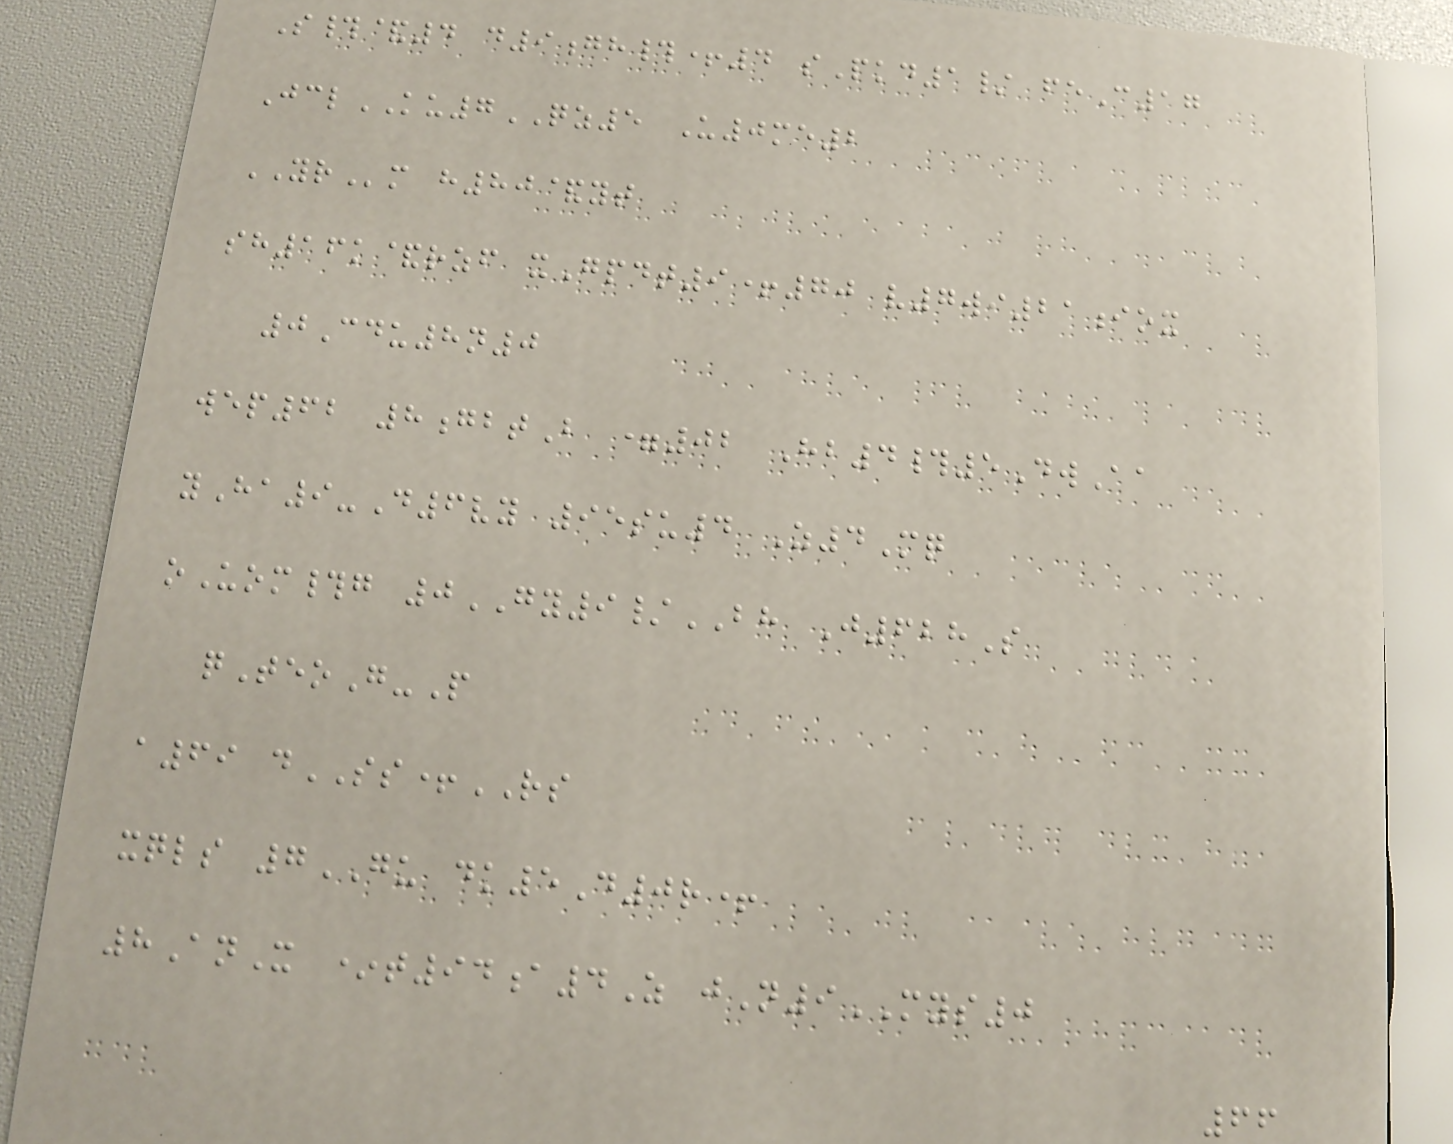S#&4 d9gh#+4 sPkd1/ feC17
JclKU7QZ5 U0me2
YRm h80&yt
sh16k&rzf xGpdt9+70 v7wi21iox
0Cdu8n0
wep62 8gbtB =02 Hb4#5DwAa
yHa9-D6vy 95su4 Z4Mq
oUom#g 0GY9/BH J628S
qTeoG-P
a69 dSS+RS
xqls 7GU dk5D0r+
8AnX *t94a4Z jN9MYS0
66
